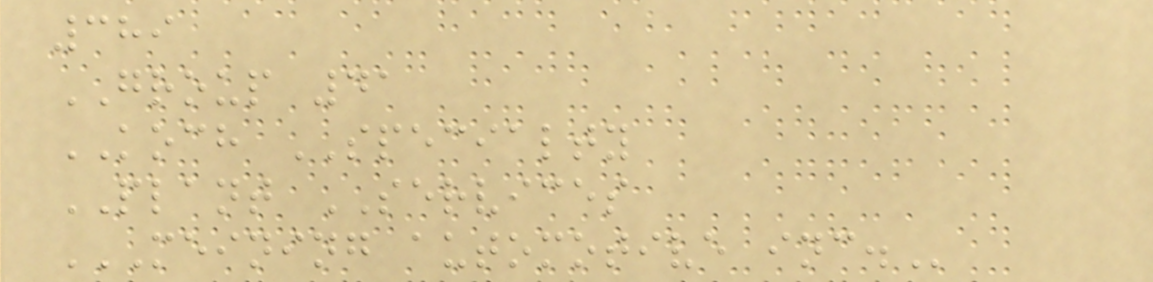389
GROUP 41
KOCH SPECIALTY
PLANT SERVICES
MEINING AUTOMOTIVE INC.
